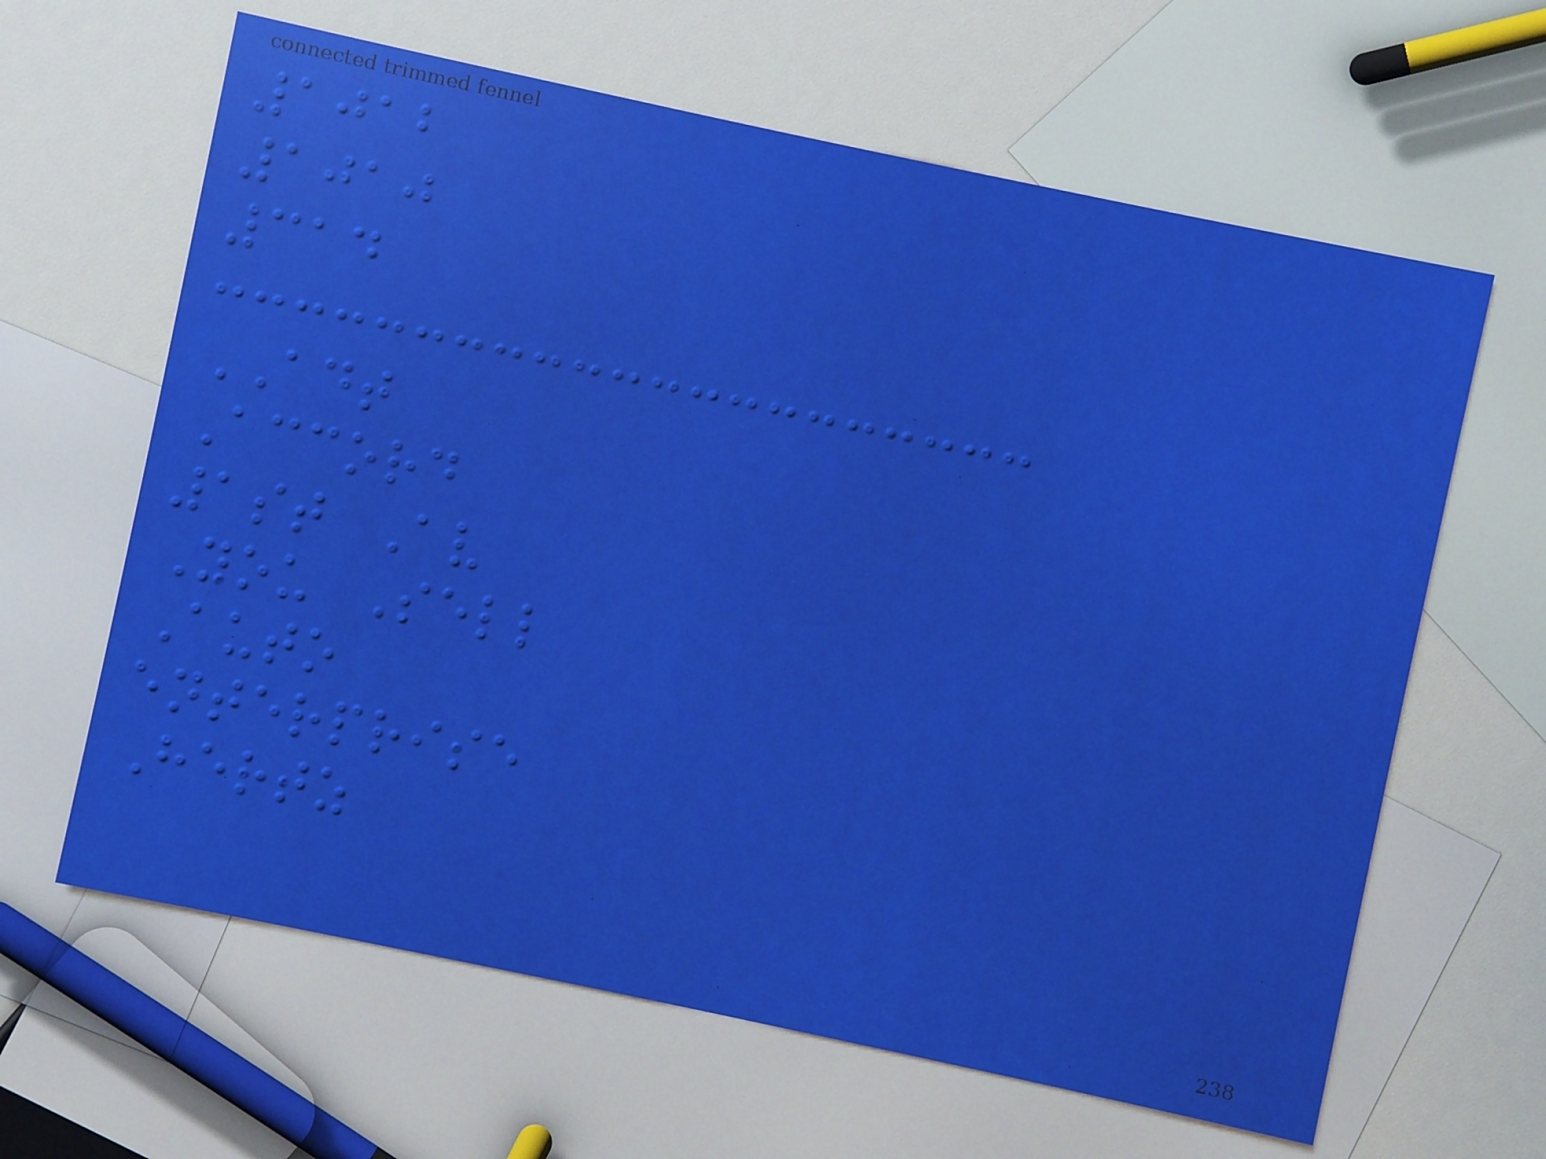1012
1010
314
ADT
Accord
1st Av
You Sell
Auto
enterprise
Hertz
